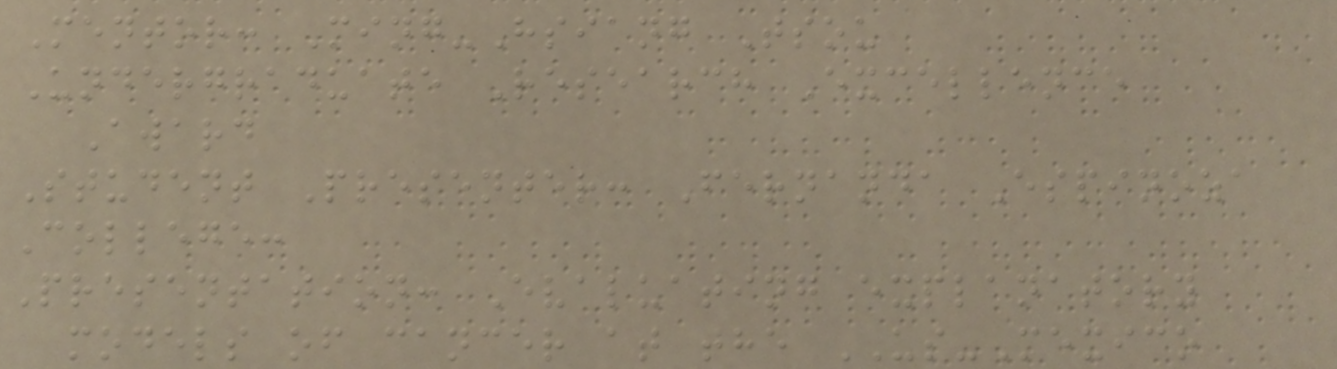Mentor: Ming-Hsiang Tsou
Undergraduate Research Excellence
Award
Student Presenter: Fernanda Espinoza
College:
Presentation: Evaluating explanatory
models of cancer at the US-Mexico
